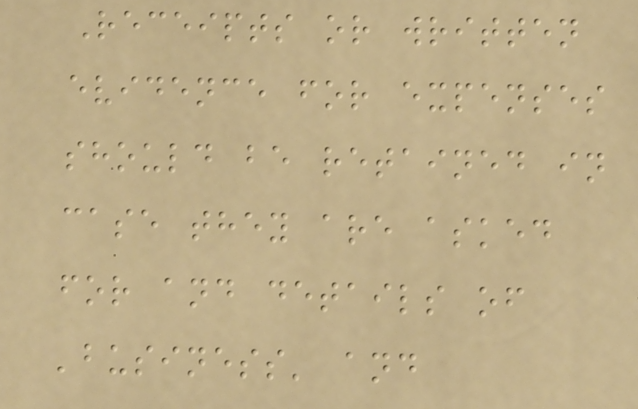Receipts or written
evidence for expenses
should be retained in
case they are asked
for and details of
'business' and
